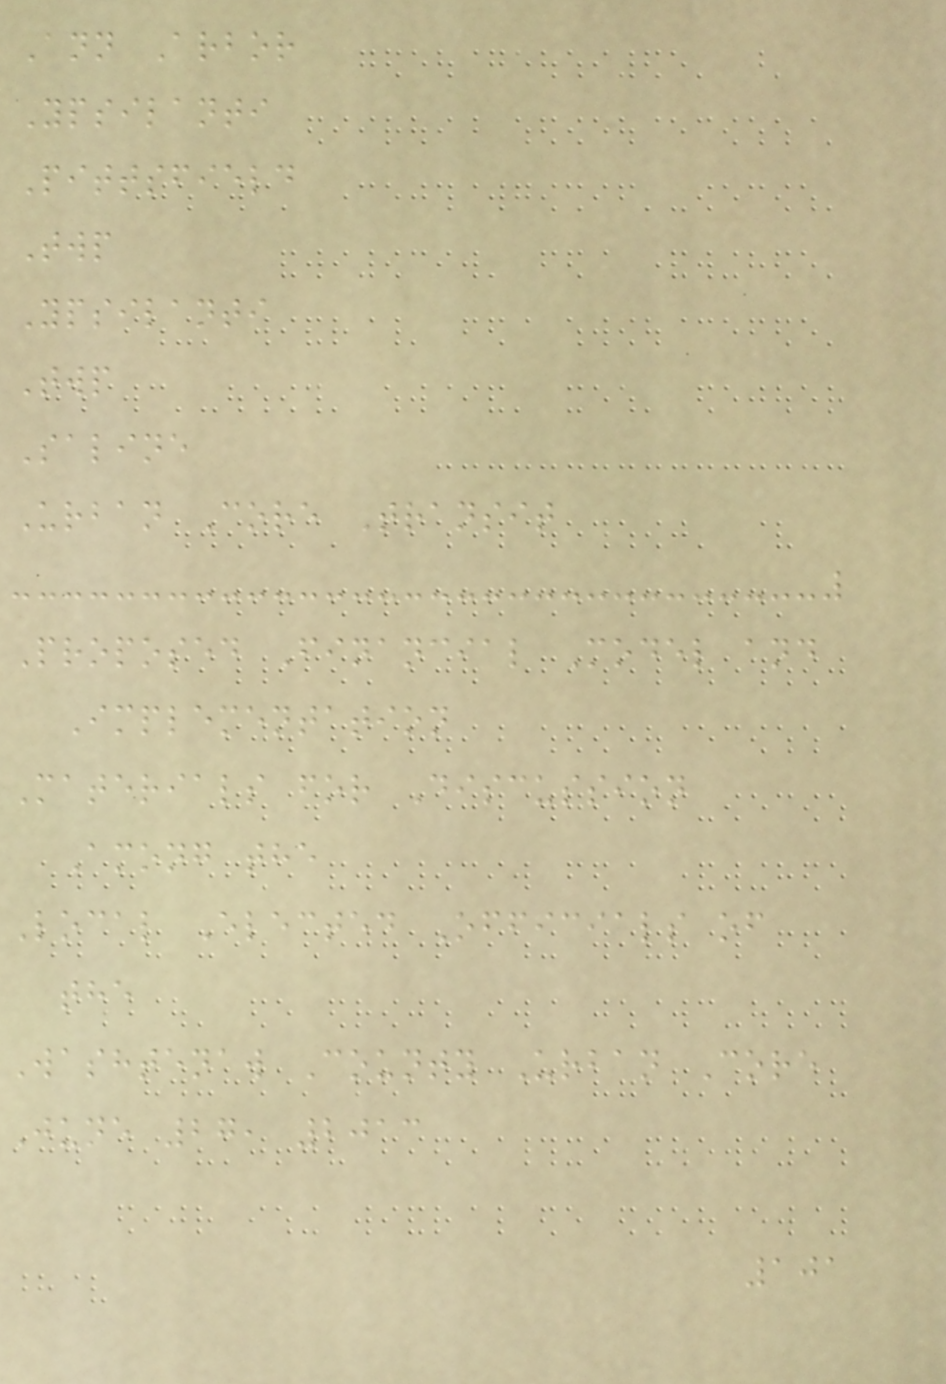Ann Arbor
Ypsilanti
Pittsfield
Twp
Ypsilanti
Twp
Saline
Urban Core Transit
Proposed Financial Model and
Implementation
Materials for Discussion
Among the
Local Elected Officials of
the
Washtenaw County Urban Core
June 27, 2013
101
